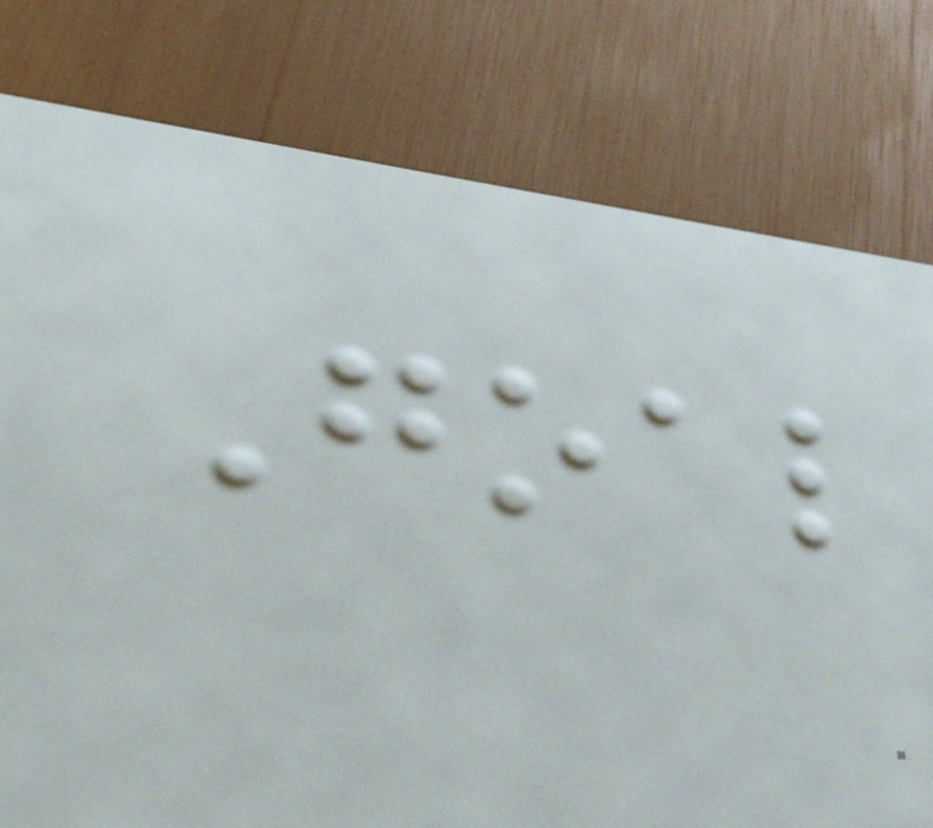Goal
